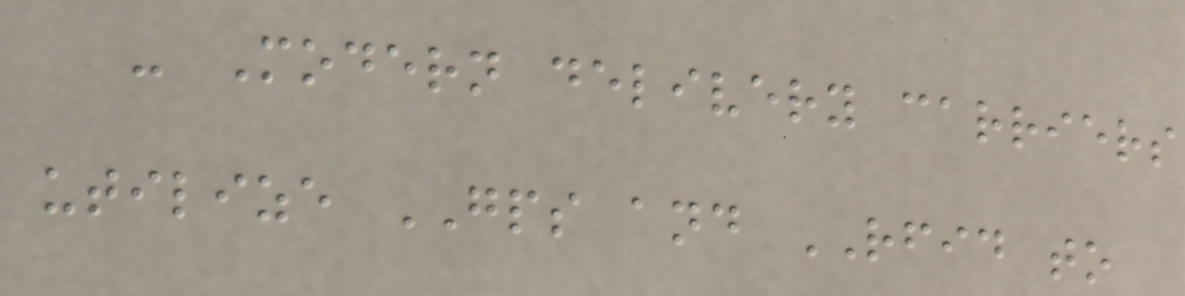- Modern delivery carriers
utilize GPS and RFID to
